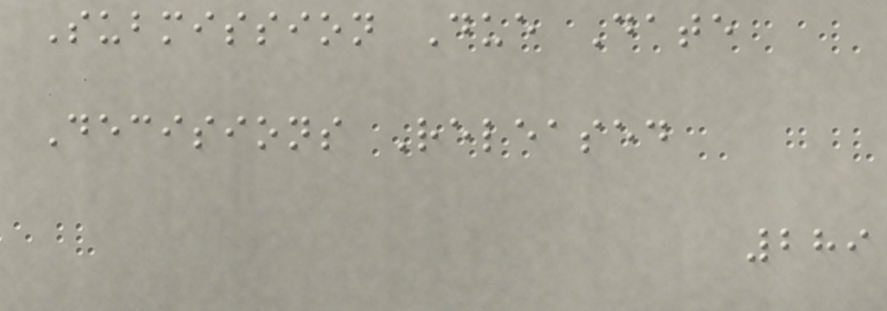Submission Due Date
Decisions Released
289
